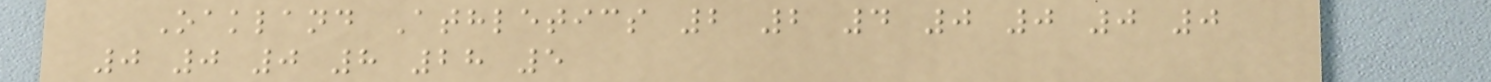Oakland Athletics 2 2 4 0 0 0 0
0 0 0 8 28 5
